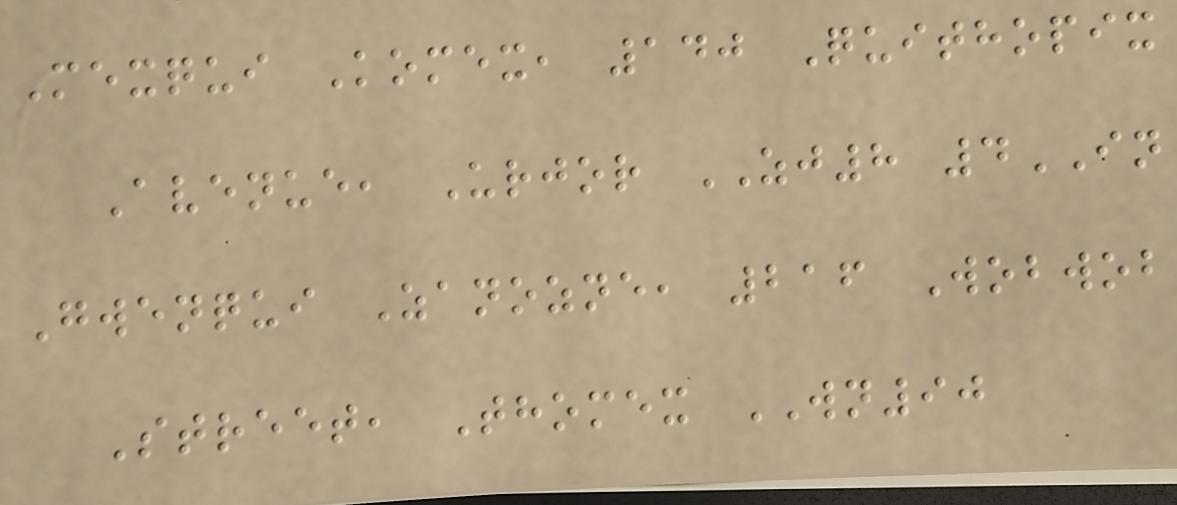Mexqui Komex, 140 Quithopix
Avenue, Urjor ZJ8 4IN
Gwenqui Zanozne, 216 Wobwob
Street, Thomex WN90
